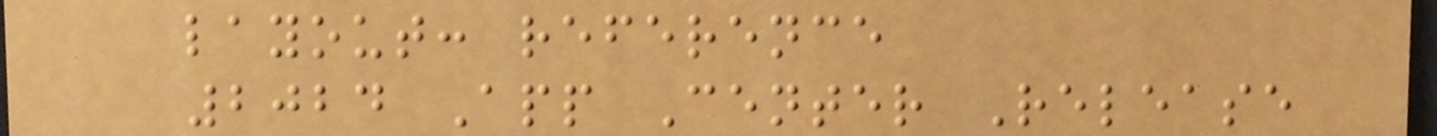layout: reference
2024 App Center Release
